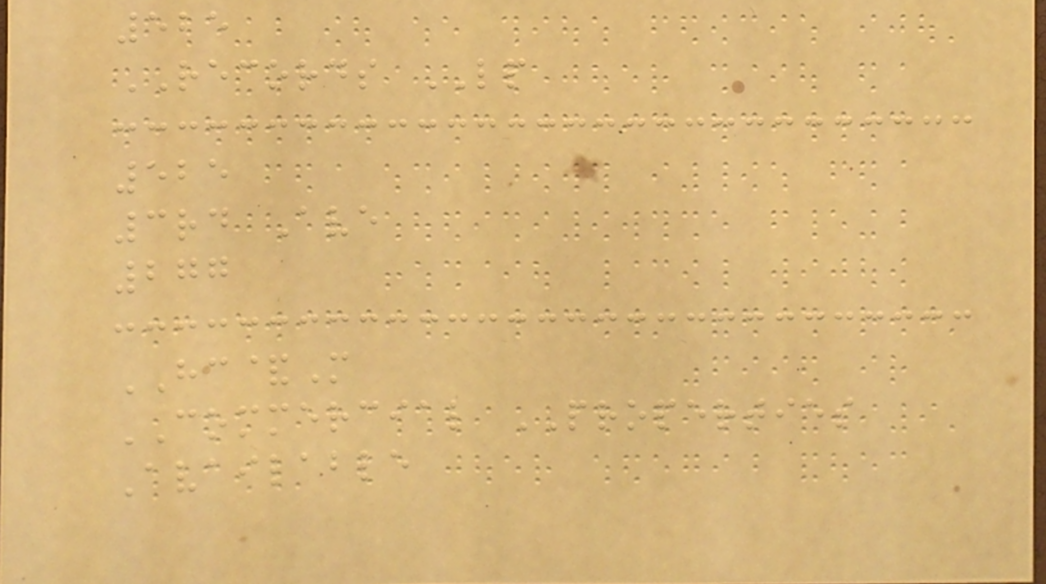525
RECORDS LP
525
3rd Ave
277
HC&M
COMMERCIAL PROPERTIES
Available
